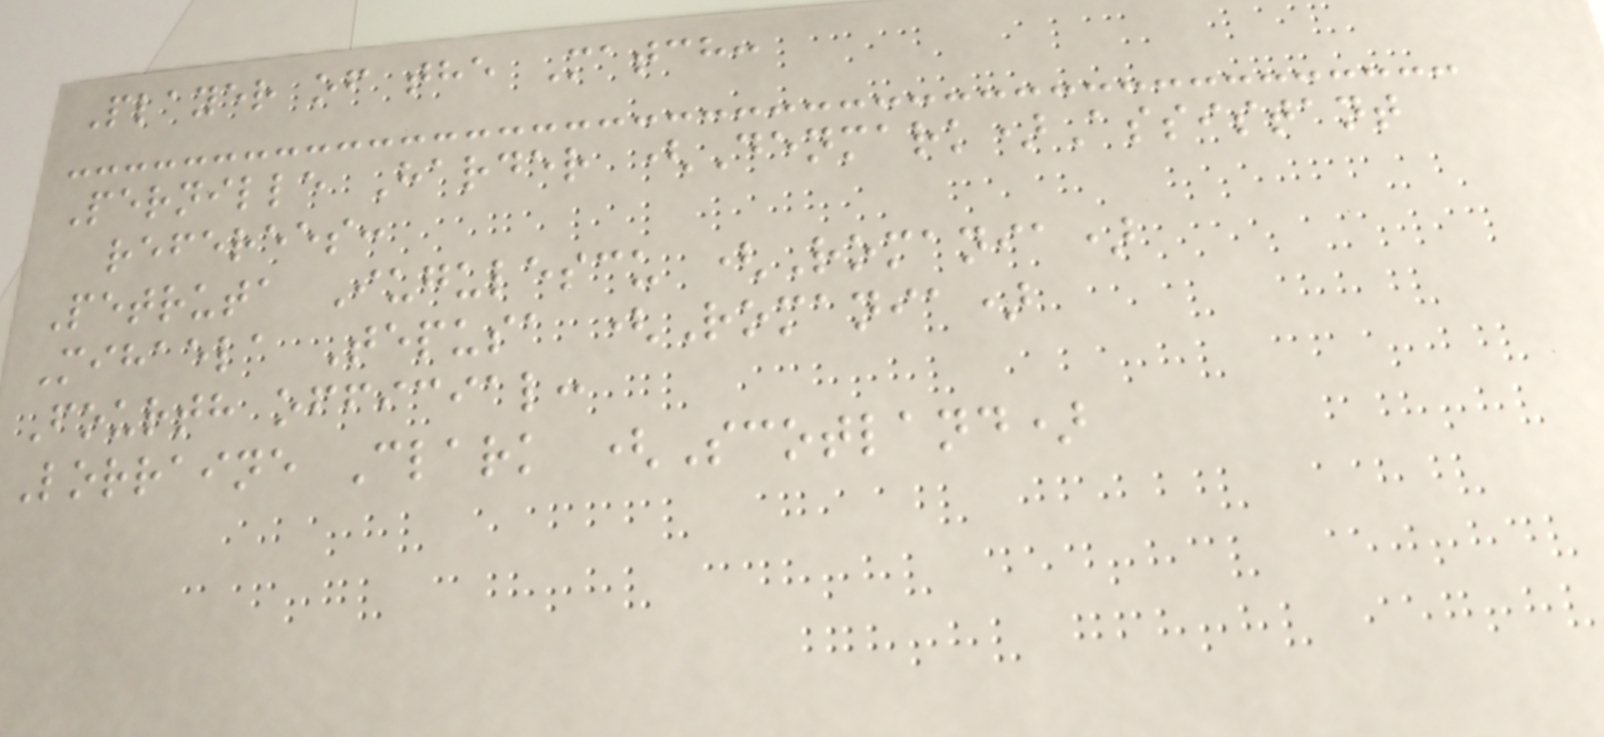Player of the Match:
Pernille Harder (Denmark)Assistant
referees:
Petruta Iugulescu (Romania)
Mihaela Tepusa (Romania)
Fourth official:
Lorraine Clark (Scotland)
